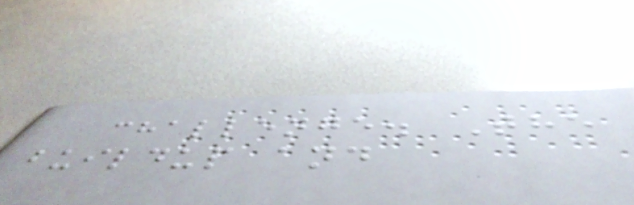challenge. The
buildup and
